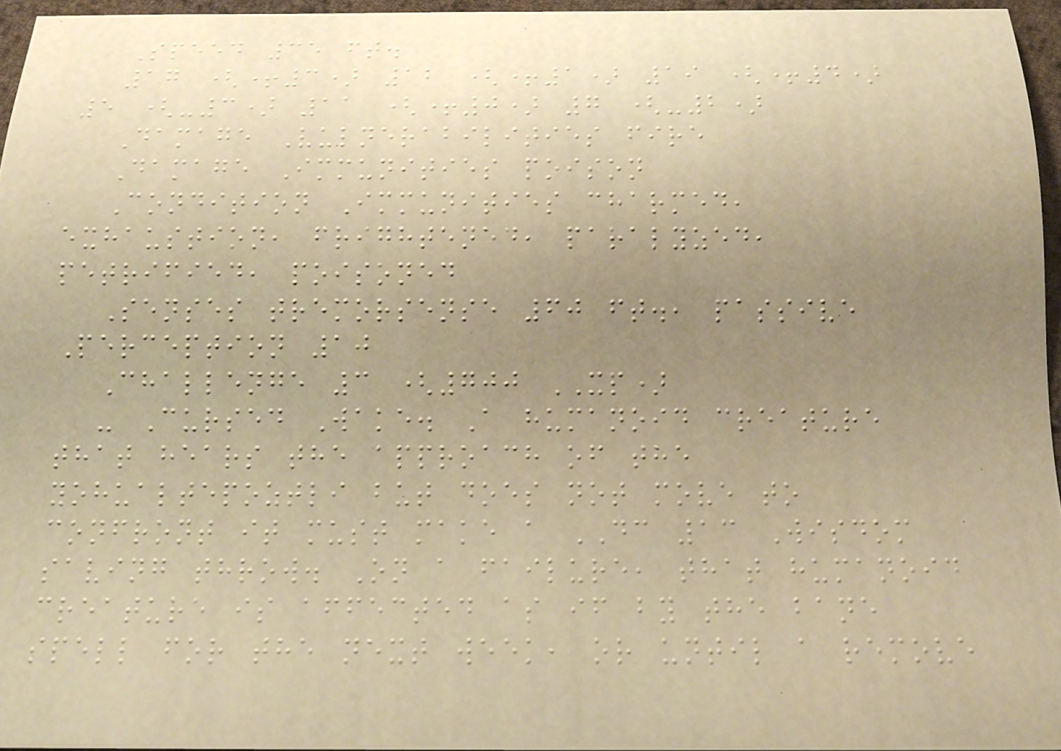Speed 35 ft.
17 (+3) 12 (+1) 19 (+4)
5 (-3) 11 (+0) 7 (-2)
Damage Vulnerabilities fire
Damage Immunities poison
Condition Immunities charmed,
exhaustion, frightened, paralyzed,
petrified, poisoned
Senses tremorsense 60 ft., passive
Perception 10
Challenge 3 (700 XP)
- Cursed Wake. A humanoid creature
that hears the approach of the
yohualtepoztli but does not move to
confront it must make a DC 13 Wisdom
saving throw. On a failure, that humanoid
creature is affected as if by the bane
spell for the next week, or until a remove
